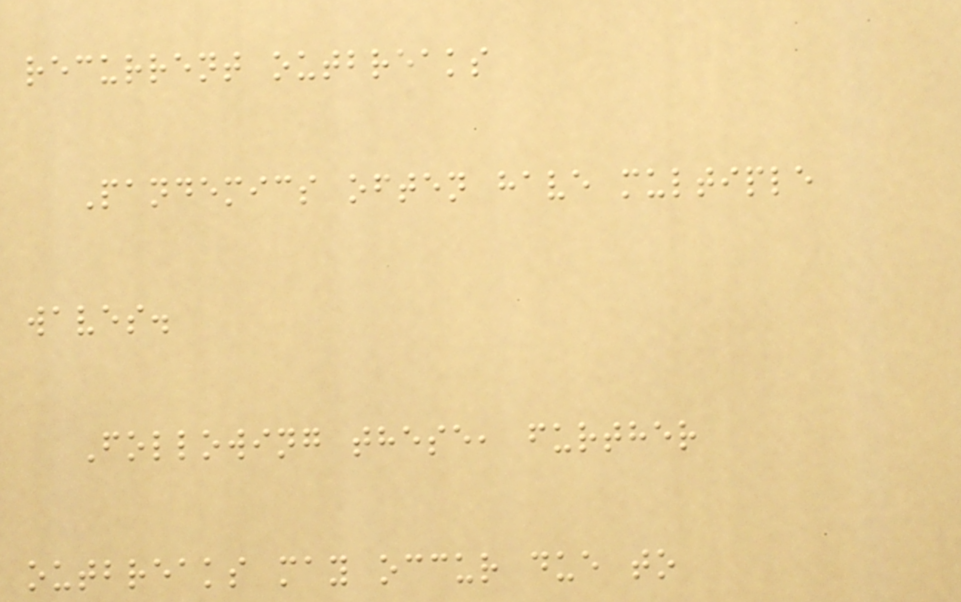recurrent outbreaks
Pandemics often have multiple
waves.
Following these, further
outbreaks may occur due to
